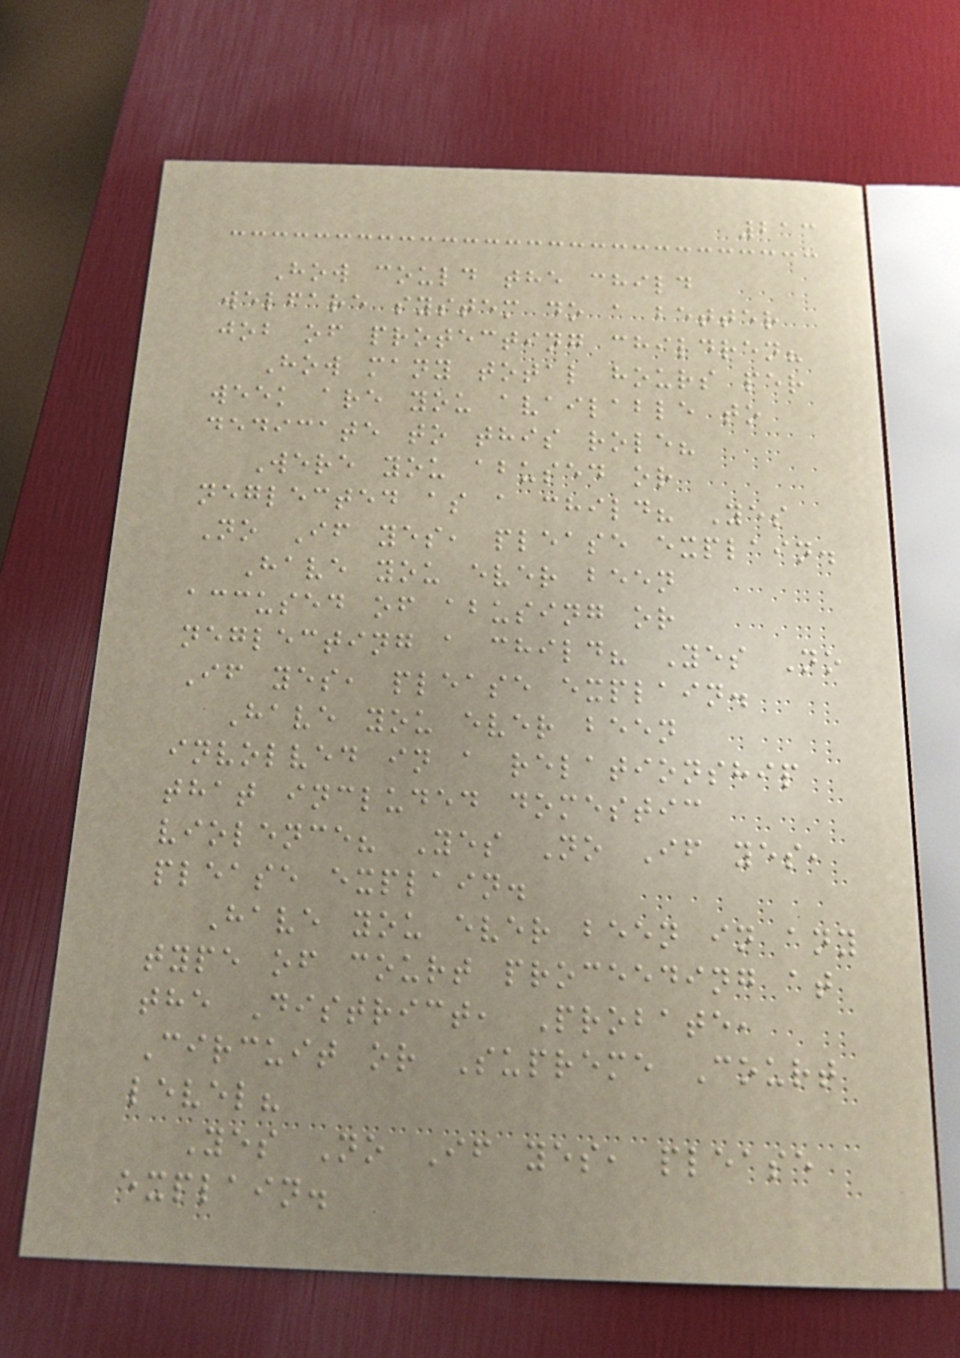213
How could the child
welfare system do a better
job of protecting children?
How many total hours per
week are you available to
dedicate to this role?
Were you abused or
neglected as a child? Yes
No If yes, please explain.
Have you ever been
accused of abusing or
neglecting a child? Yes No
If yes, please explain.
Have you ever been
involved in a relationship
that included domestic
violence? Yes No If yes,
please explain.
Have you ever been in any
type of court proceeding at
the District, Probate,
Circuit or Supreme Court
level?
Yes No If yes, please
explain.
